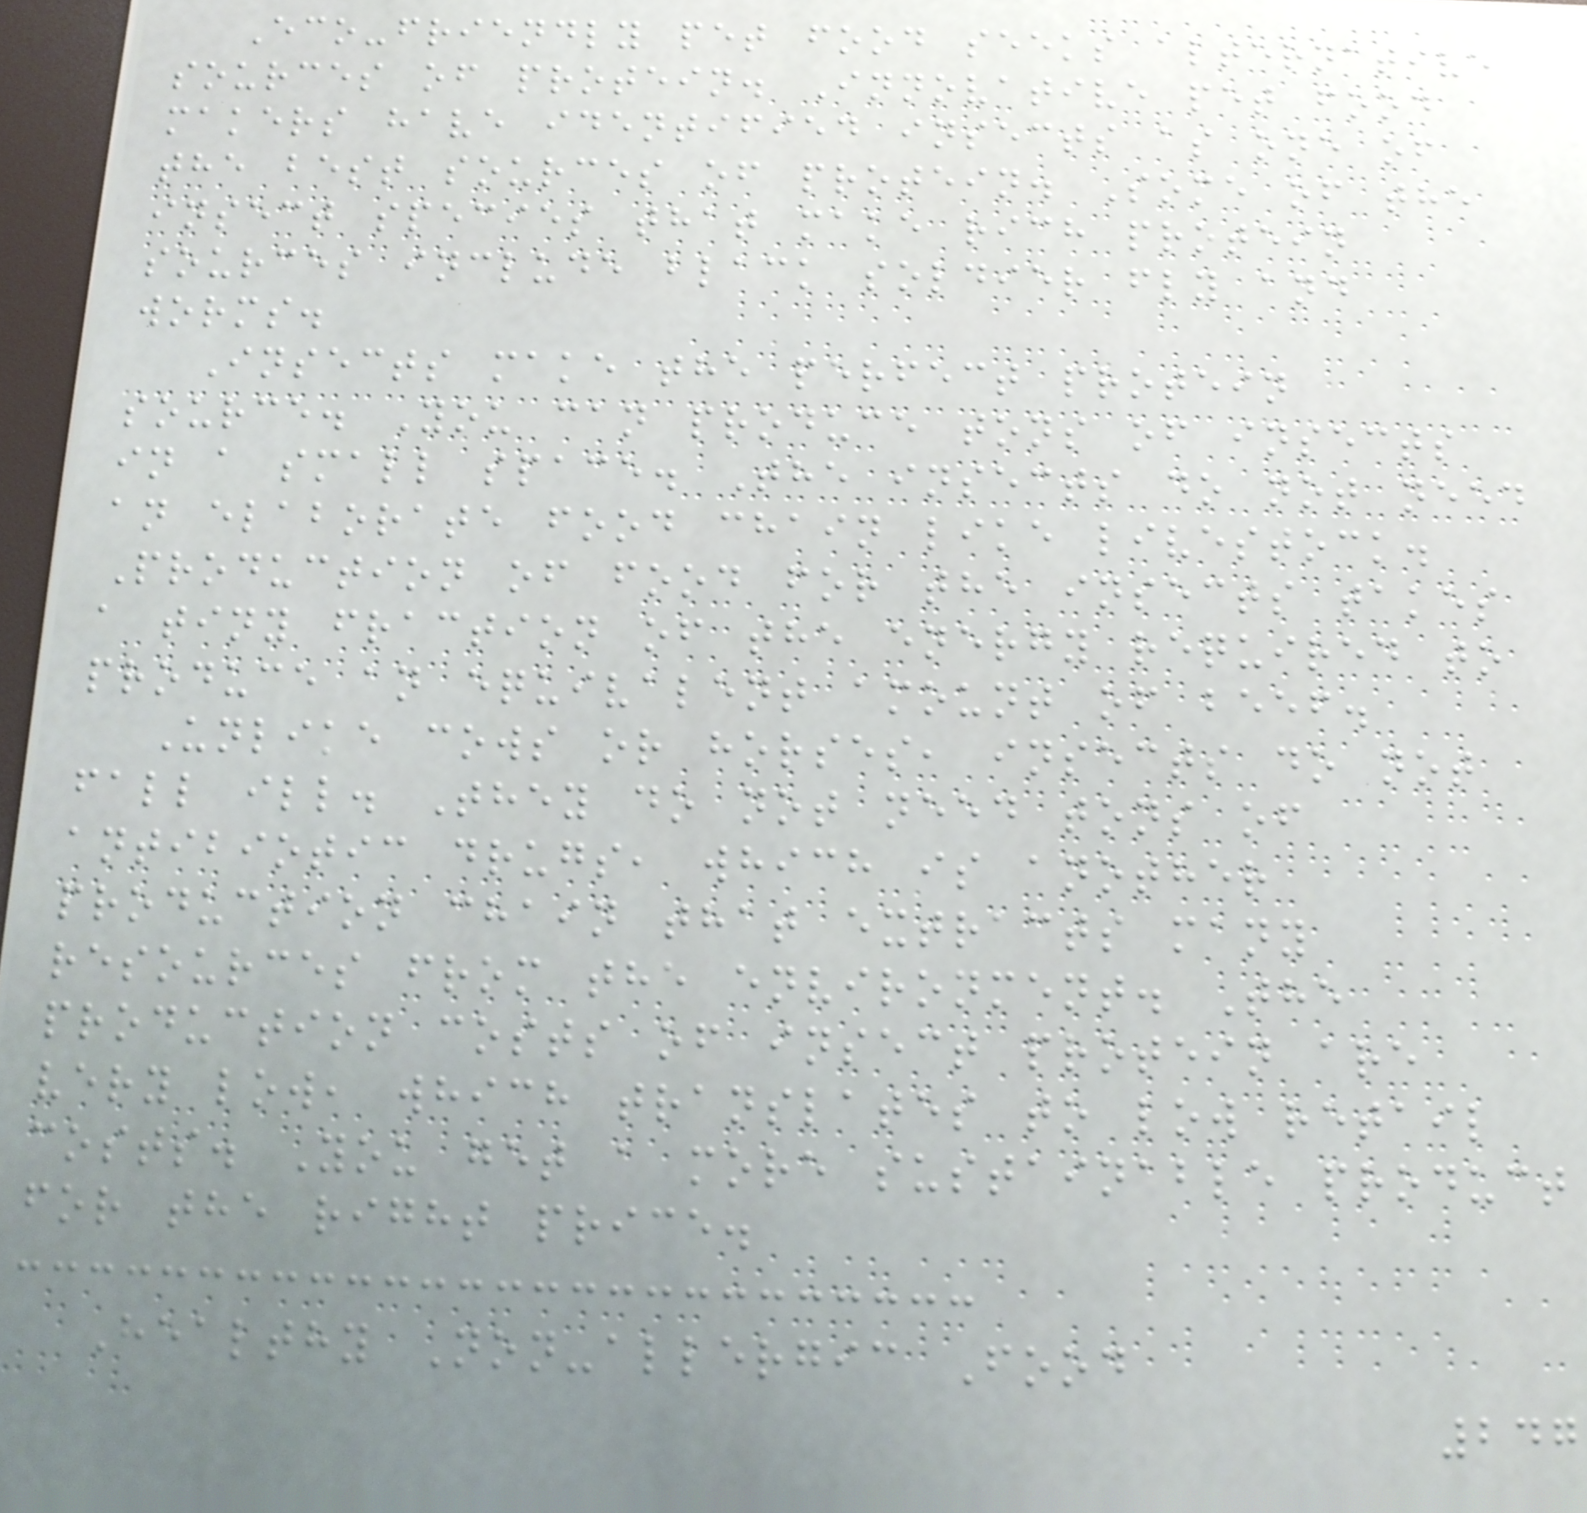Eco-friendly pet food seeks alternative
sources of protein. Innovative pet food
makers have identified insects as one of
the best sources of protein. Some of the
insect species that make rich protein
sources include black soldier fly and
worms.
Insects make the perfect protein
source. You can produce tons of insects
in a small space. The insects do not need
an elaborate food chain like livestock.
Production of food for the insects takes
a tiny fraction of the energy required to
produce an equivalent amount of beef.
Unlike cows or horses, insects do not
fall ill. They do not need tons of
antibiotic drugs, which is another
production chain that extracts many
resources from the environment. The
production costs of insect protein are
very low, which translates to low retail
costs. You get a more sustainable product
for the right price.
Healthy Non-allergic Food
247
